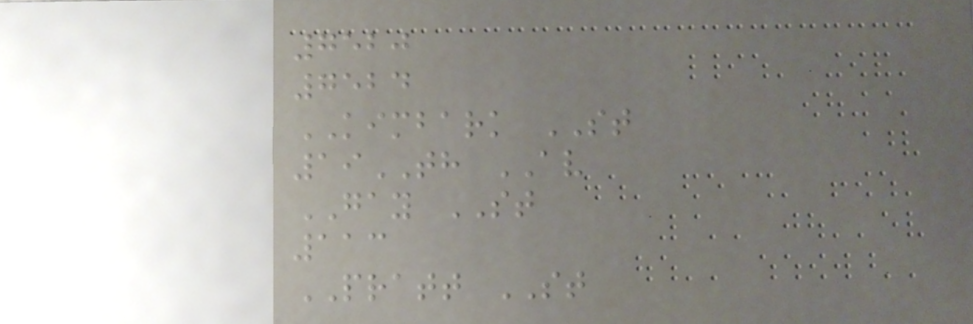7520
7524
KIMBARK ST
19TH AV
GAY ST
113
PRATT ST
